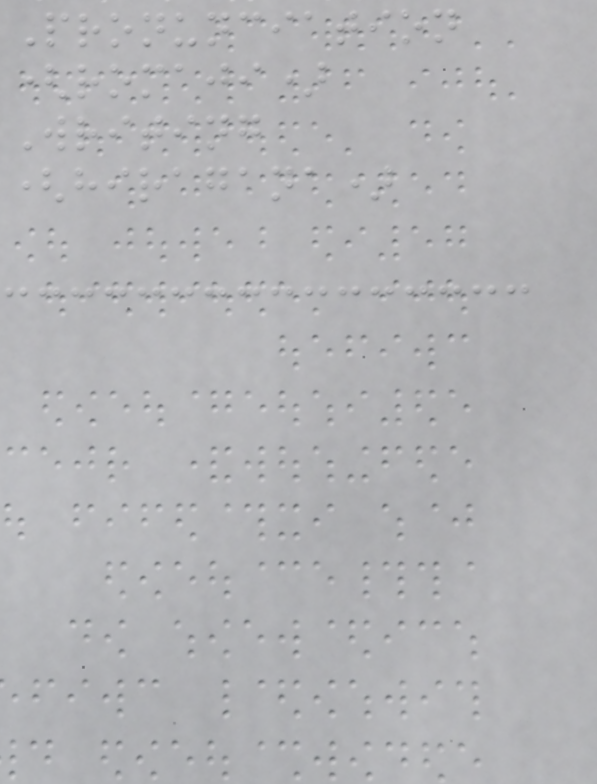Pronunciation
(romaji)
Writing
(hiragana)
